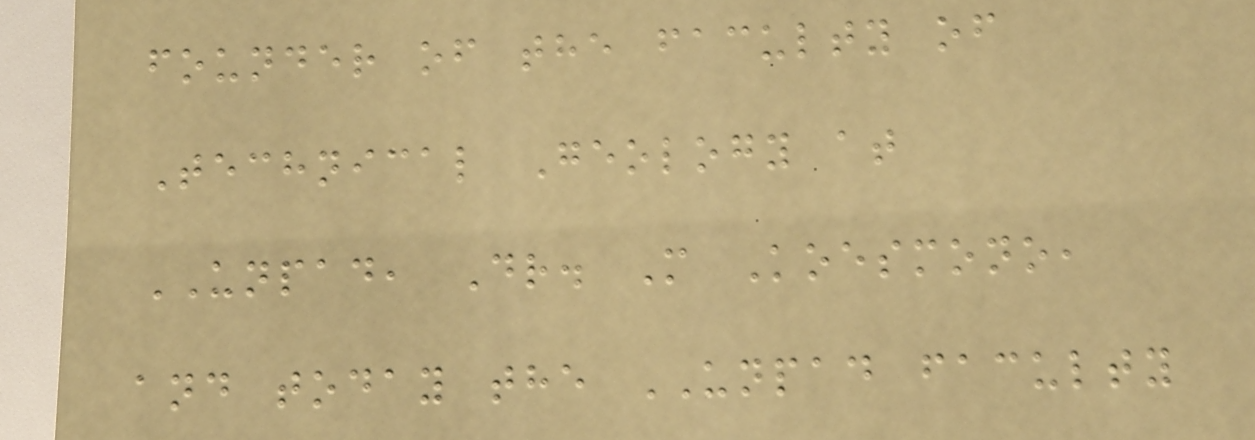founder of the faculty of
Technical Geology at
UNPAD, Dr. M Koesmono,
and today the UNPAD faculty
